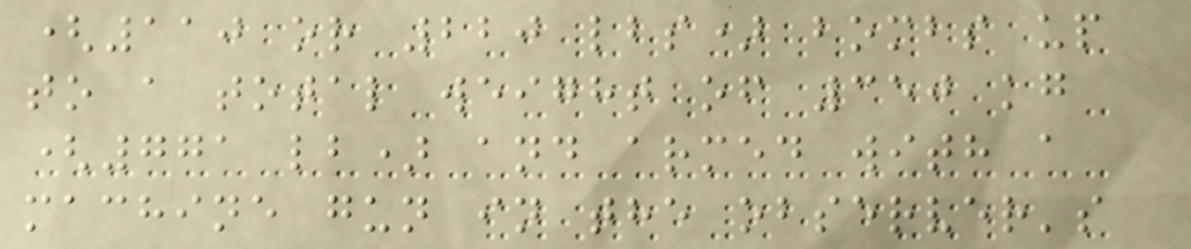(110 or 220 lbs) bombs up
to a total weight of 350 kg
(771 lb) and armed with a
machine gun in the observer's
